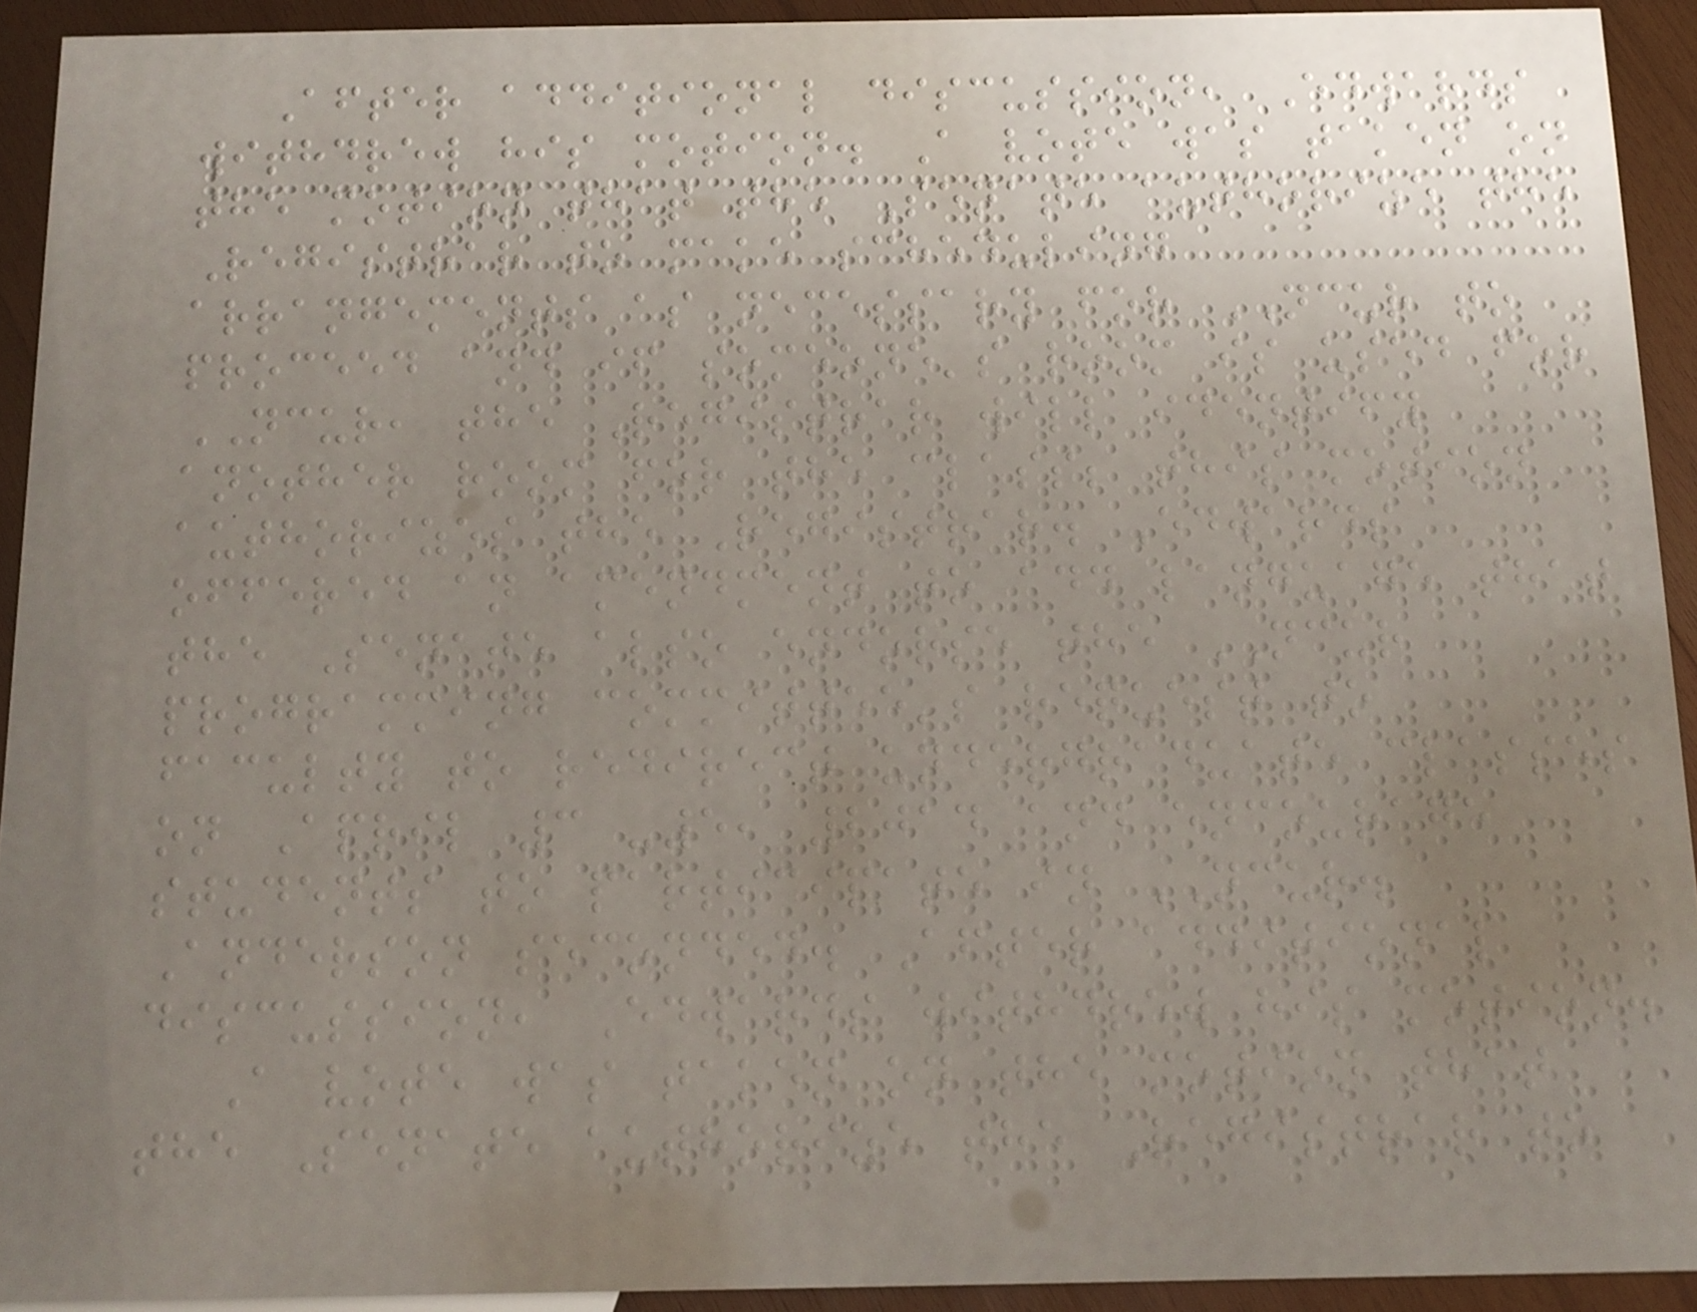After additional discussion, Edwards
withdrew his motion. A vote was taken on
the motion that the Senate authorize the
Registrar to make scheduling
arrangements as necessary for NCUR to
proceed and if someone's room is used for
NCUR, the Registrar will identify
another room for the class; this motion
authorizes the Registrar. Edwards
offered an amendment to add language that
the Senate also endorse the NCUR
programming committee's request to
faculty to redirect undergraduate classes
on April 3 -5, 2014 and encourage
students to participate in NCUR.
Anderson seconded. After additional
discussion, Edwards withdrew his motion.
A vote was taken on the motion that
the Senate authorize the Registrar to
